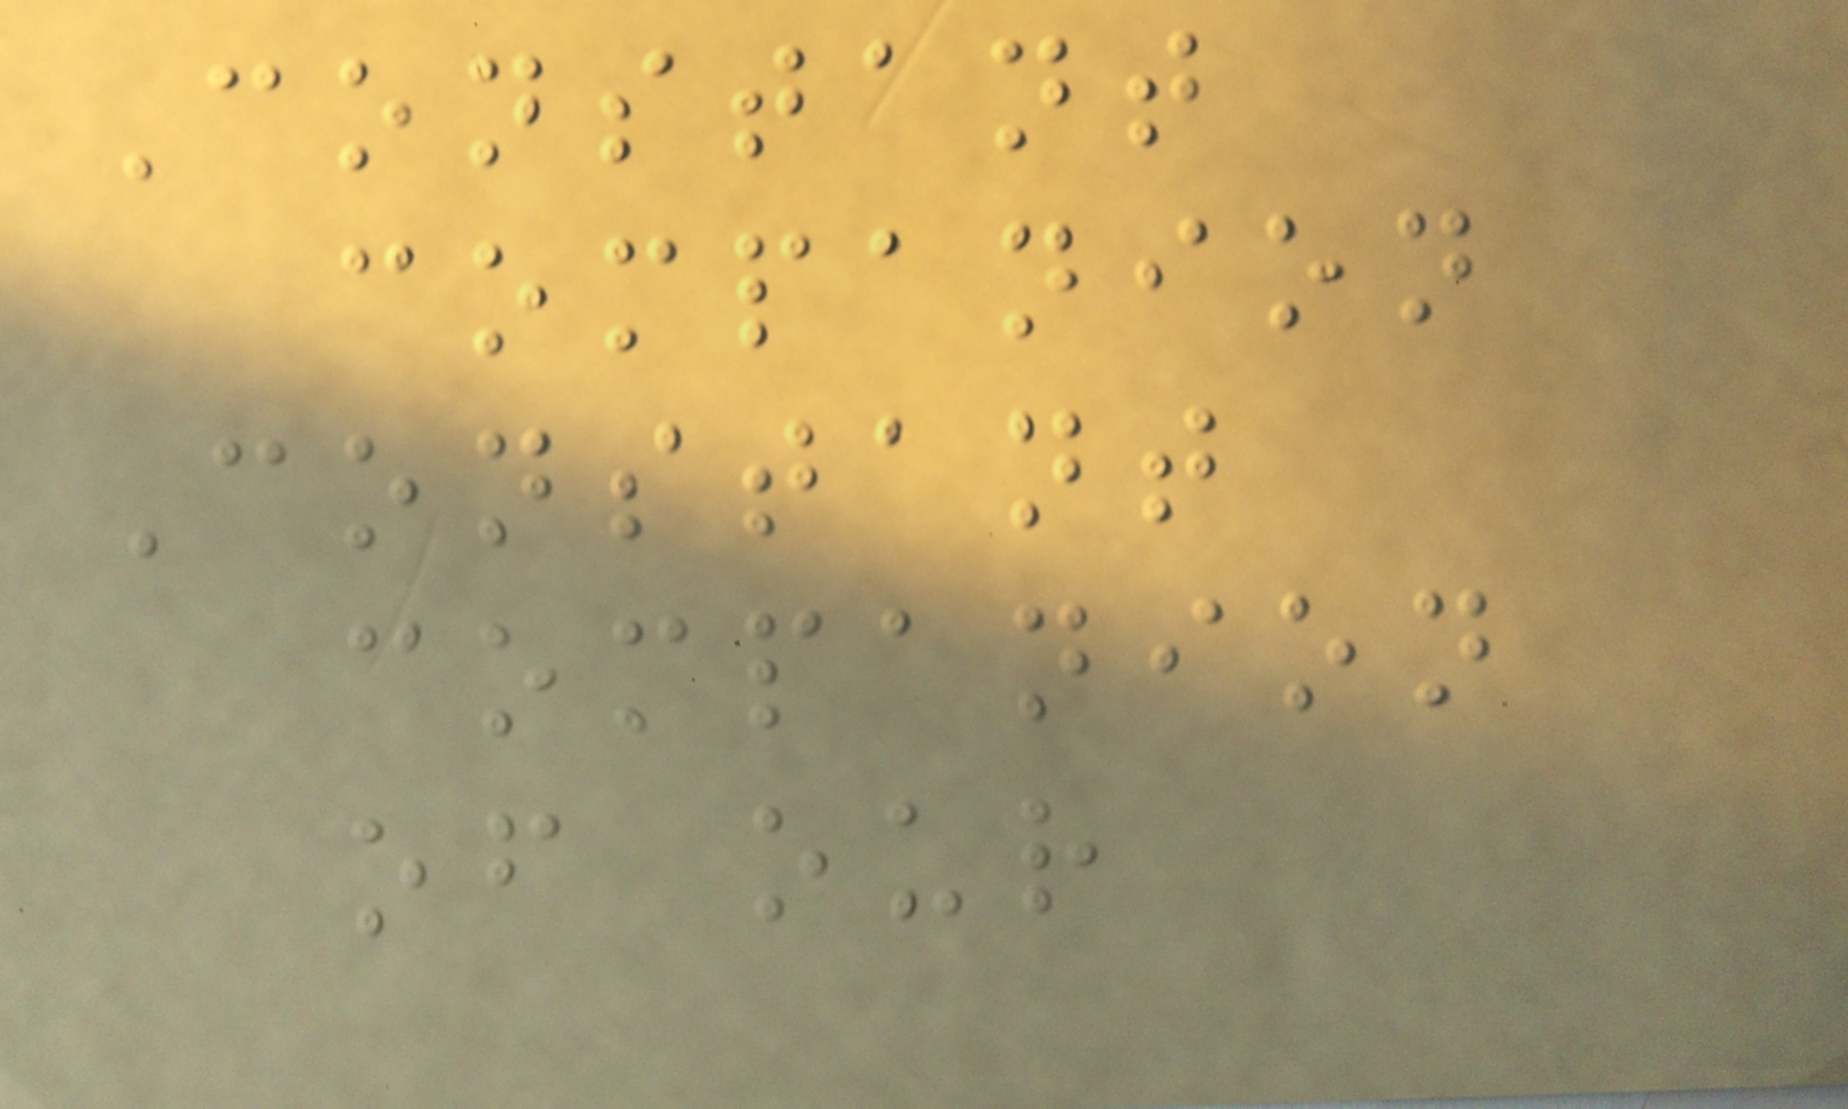Constant
companion
Constant
companion
of our
